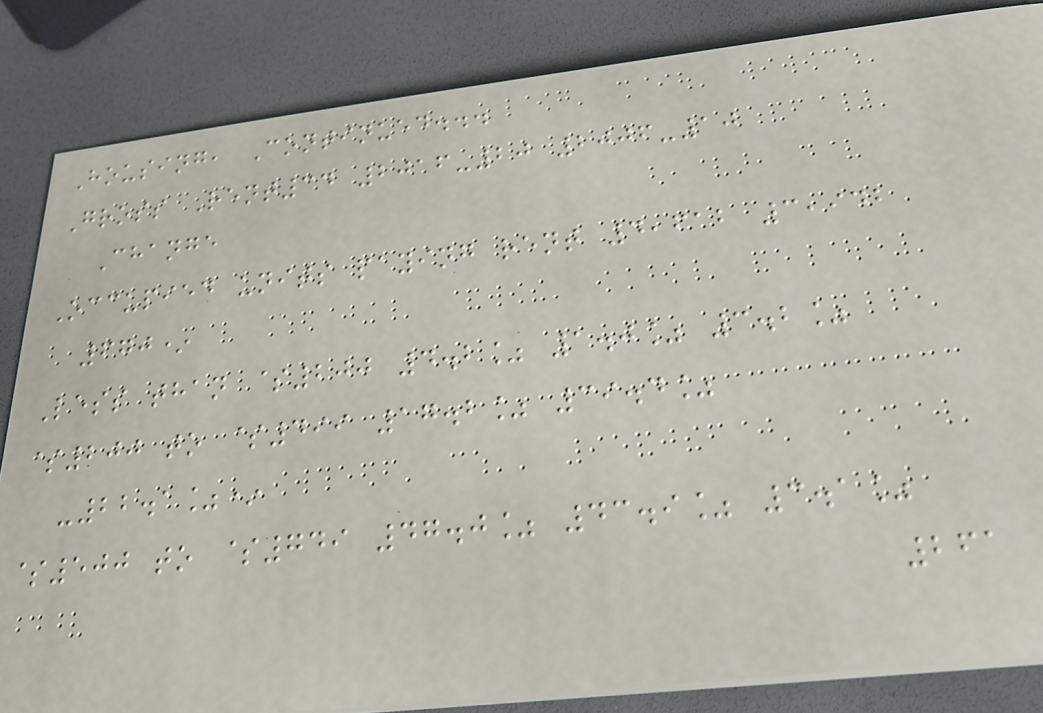Housing, Continued...
Gross Rent34 2016-20 2006-10
Change
Occupied units paying rent 4,612 3,942
670*
Less than $200 4.2% 1.0% 3.2%
$200 to $499 17.2% 39.4%
-22.1%*
$500 to $749 47.0% 43.9% 3.1%
261
